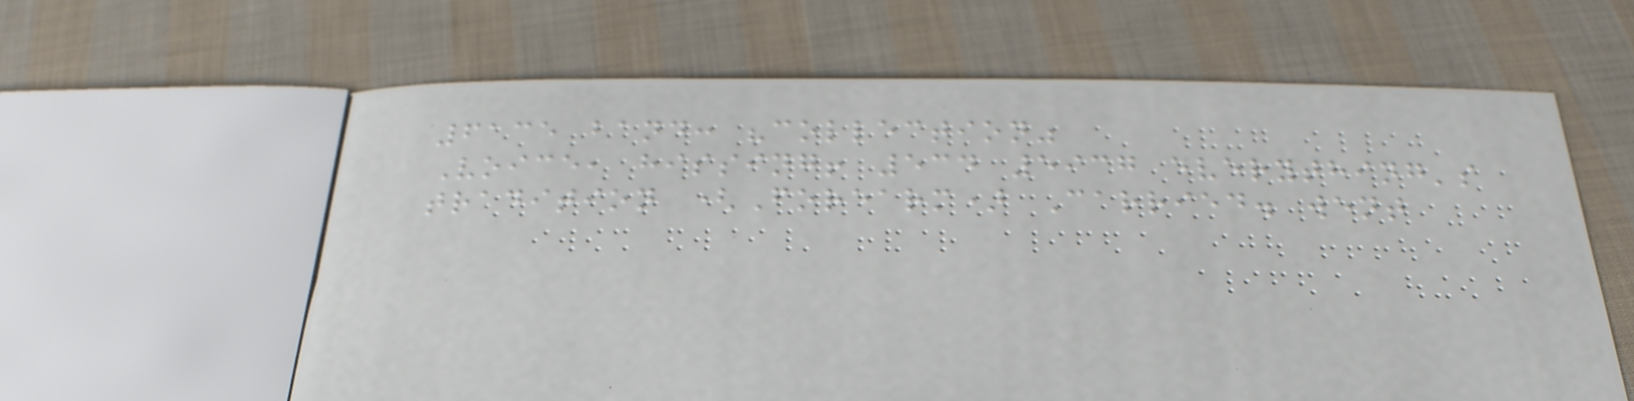6135 band: "collection"
Voice, hissing! 534 5937 everything's
tradition (Forearm) Carried. went
